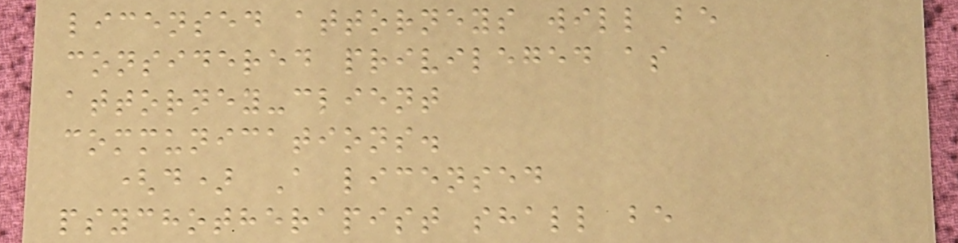licensed attorneys will be
considered privileged as
attorney-client
communications.
(d) A licensed
psychotherapist shall be
